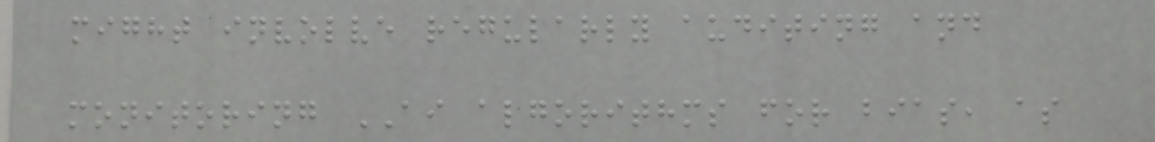might involve regularly auditing and
monitoring AI algorithms for bias, as
